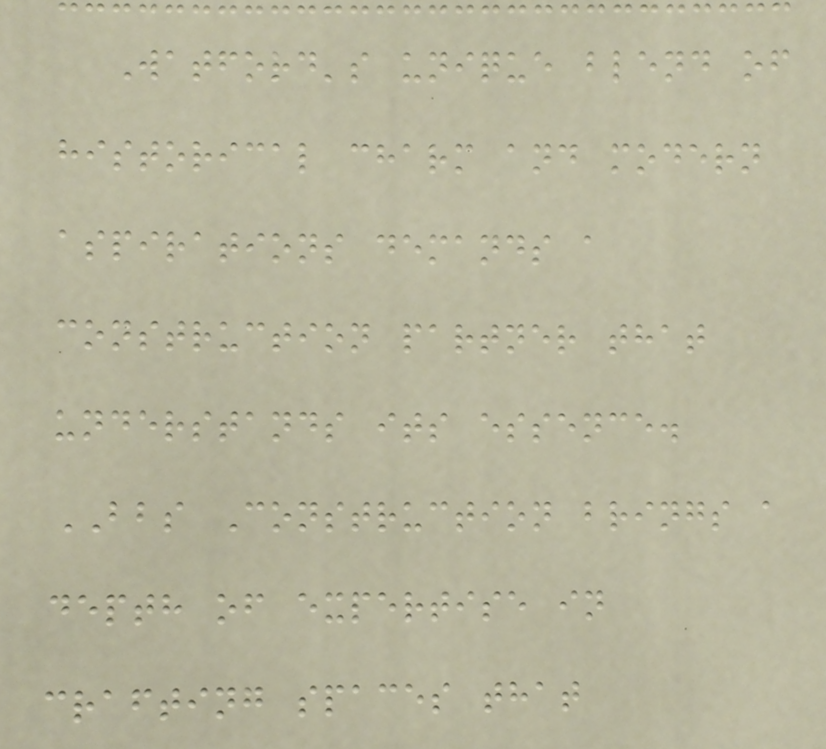Watford's unique blend of
historical charm and modern
aspirations demands a
construction partner that
understands its essence.
BBS Construction brings a
depth of expertise in
crafting spaces that
